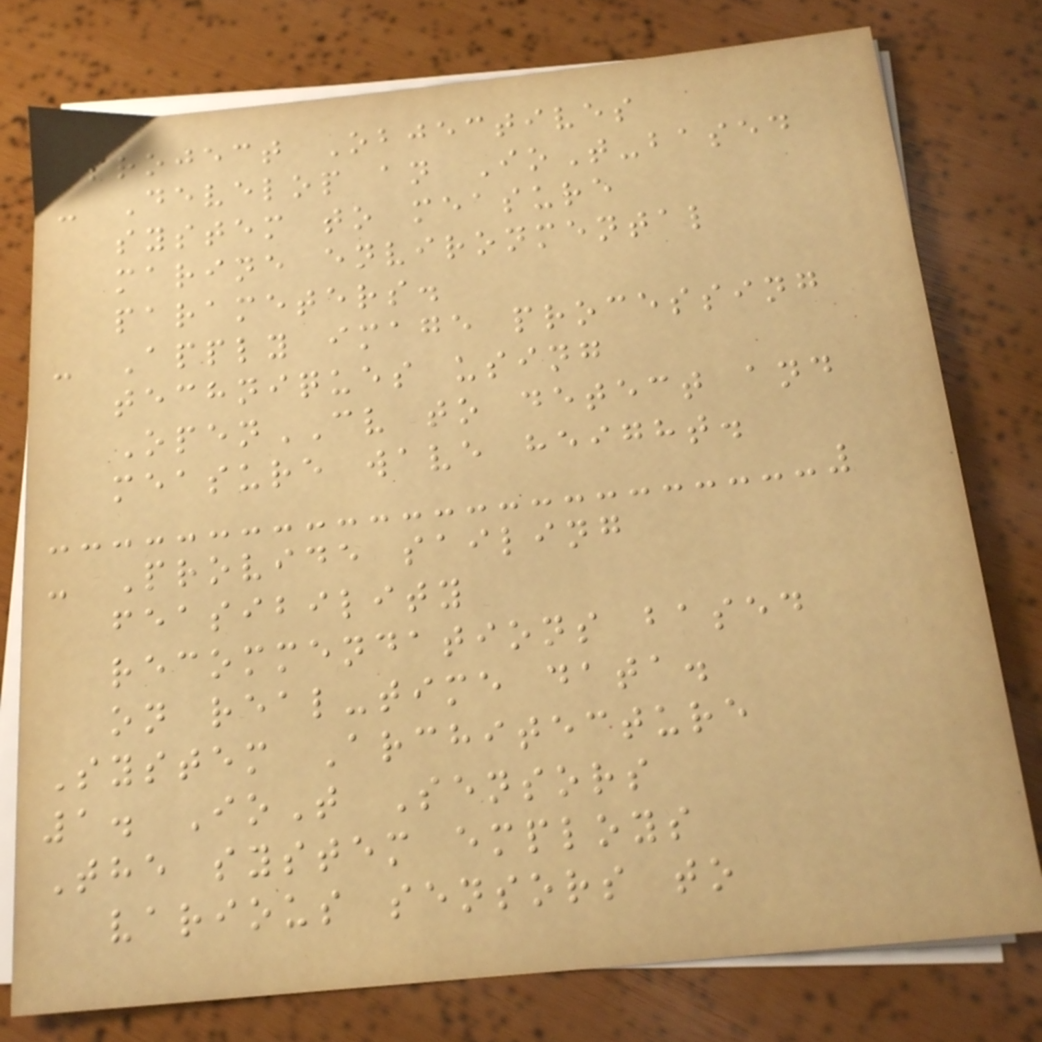Project Objectives
- Develop an IoT-based
system to measure
marine environmental
parameters.
- Apply image processing
techniques using
OpenCV to detect and
measure wave height.
- Provide sailing
feasibility
recommendations based
on real-time data.
System Architecture
1. IoT Sensors
The system employs
various sensors to
